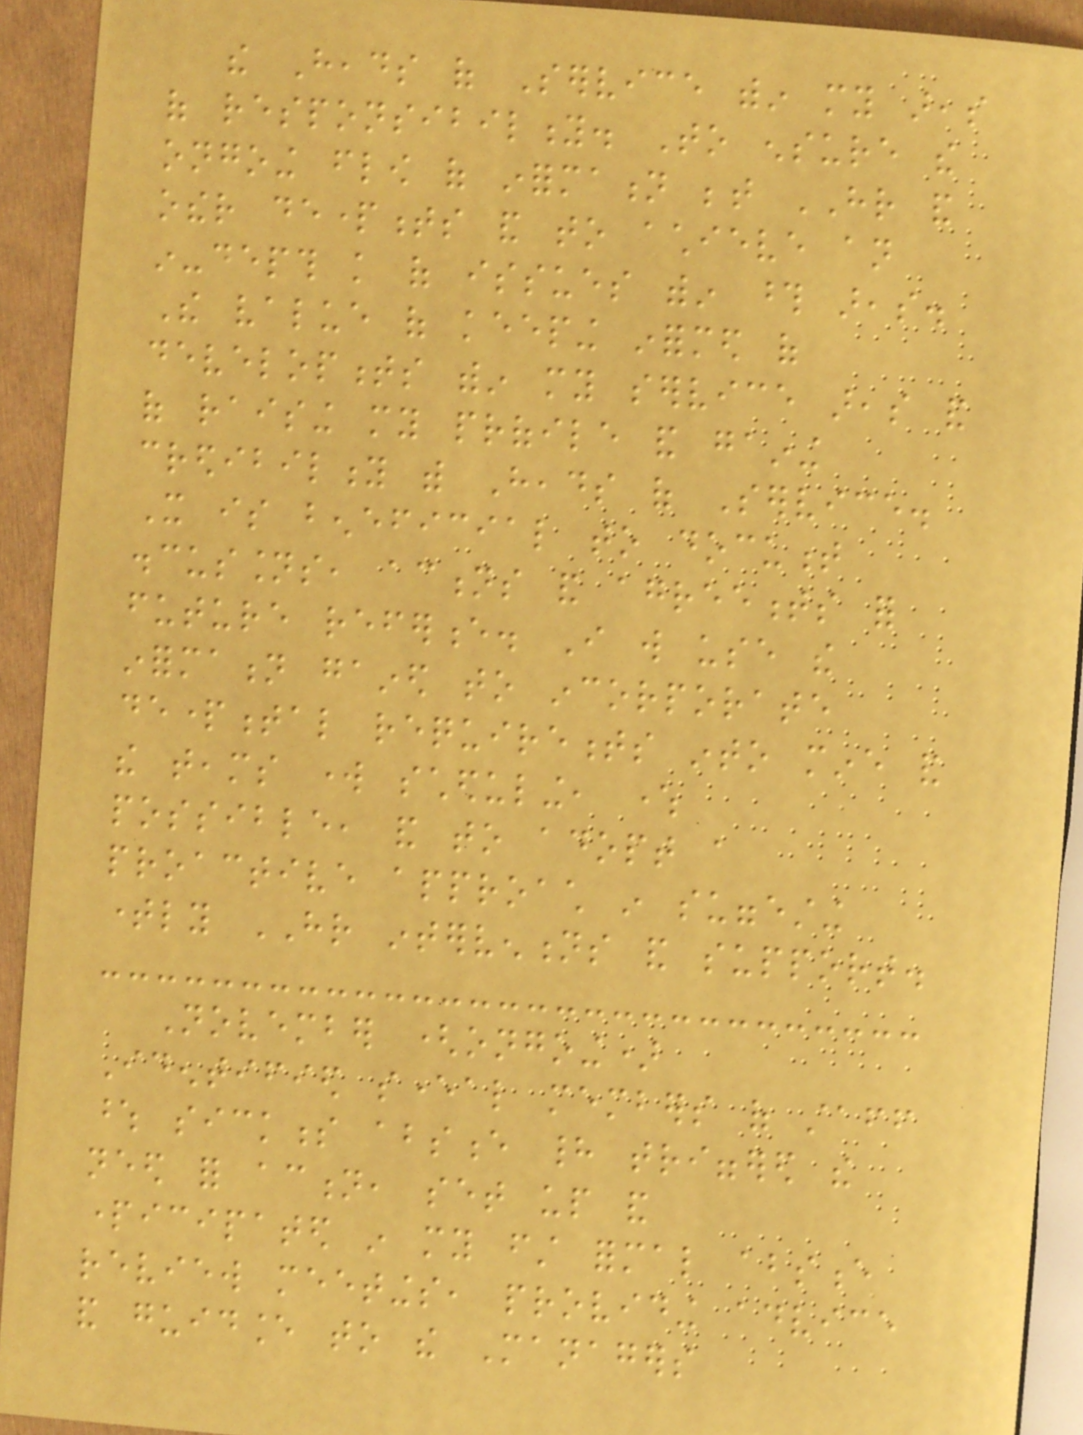the Heads of Service within my areas
of responsibility. To ensure the
ongoing flow of information between HR and
other departments and to achieve an
in-depth knowledge of issues within those areas.
The value of keeping informed of
developments within my service areas and
of raising my profile and gaining
credibility with Heads of Service.
It is beneficial to document
discussions, actions and agreements for
future reference. I will use the
information gained to incorporate
departmental requirements into mine and
the teams work scheduling, where
possible, and to adopt a
proactive approach in suggesting
timely HR interventions and support.
November (ongoing)
Identified several members of staff
whose sickness absence had triggered the
need for action, set up and
participated in my first formal absence
review meetings, providing advice
and guidance to the Managers
